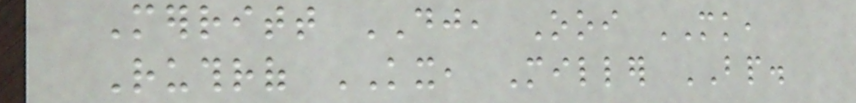Merritt DJ, Ooi MK,
Ruthrof KX, Miller BP.
